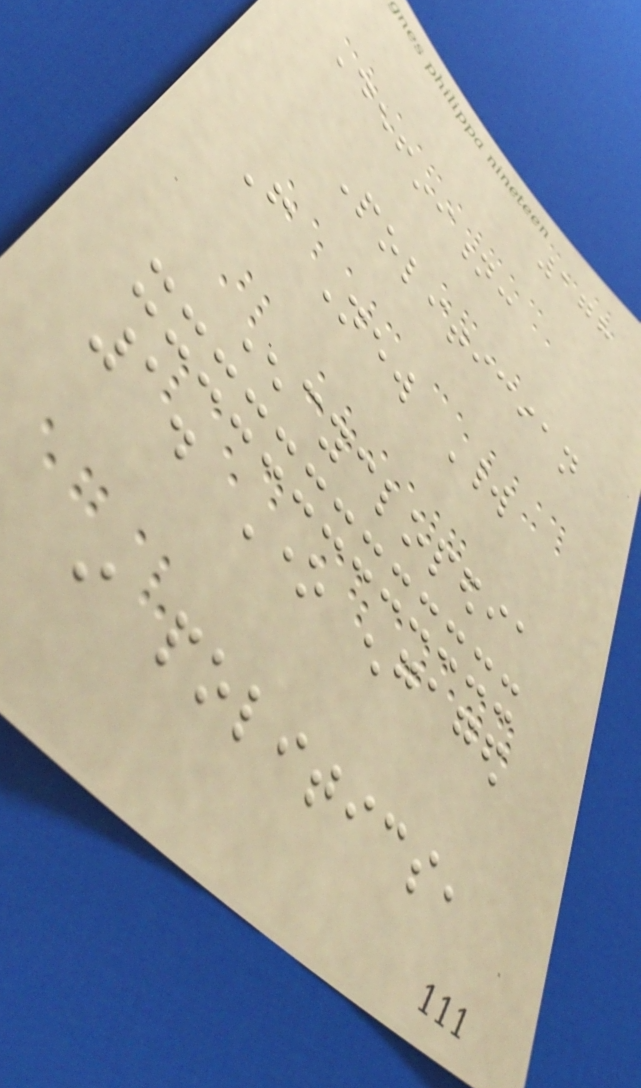178
Definition:
Politician
From New World
Encyclopedia
1. One engaged
in politics,
